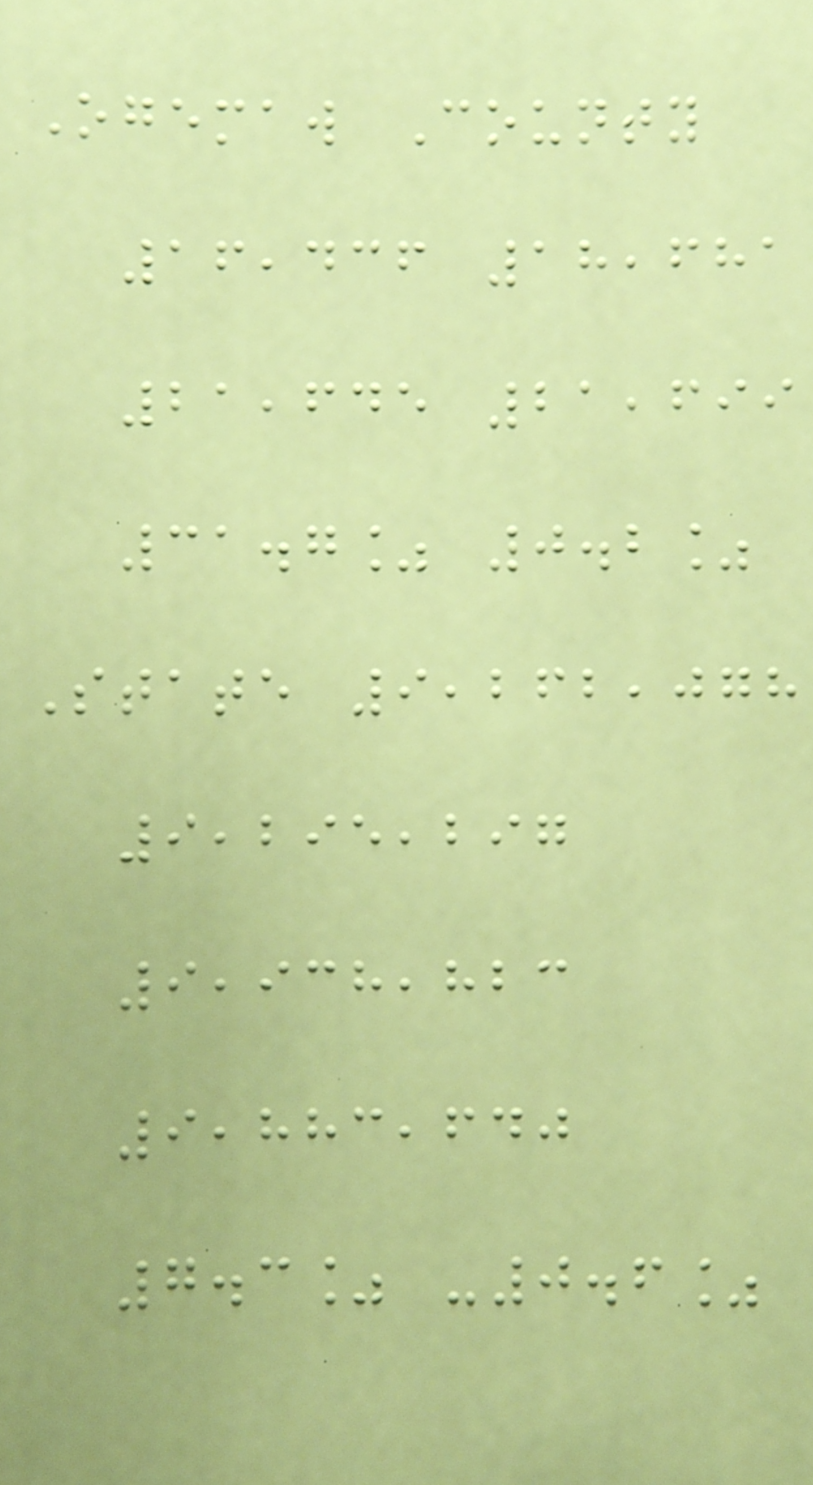Ogemaw County
16,436 18,681
21,645 21,699
31.7% 0.2%
State 9,262,078
9,295,297
9,938,823
9,883,640
7.3% -0.6%
